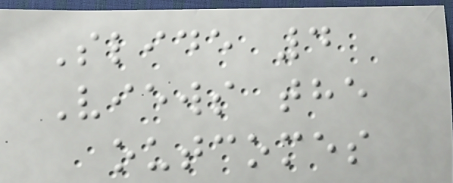Slide 4
Views the
outcomes
